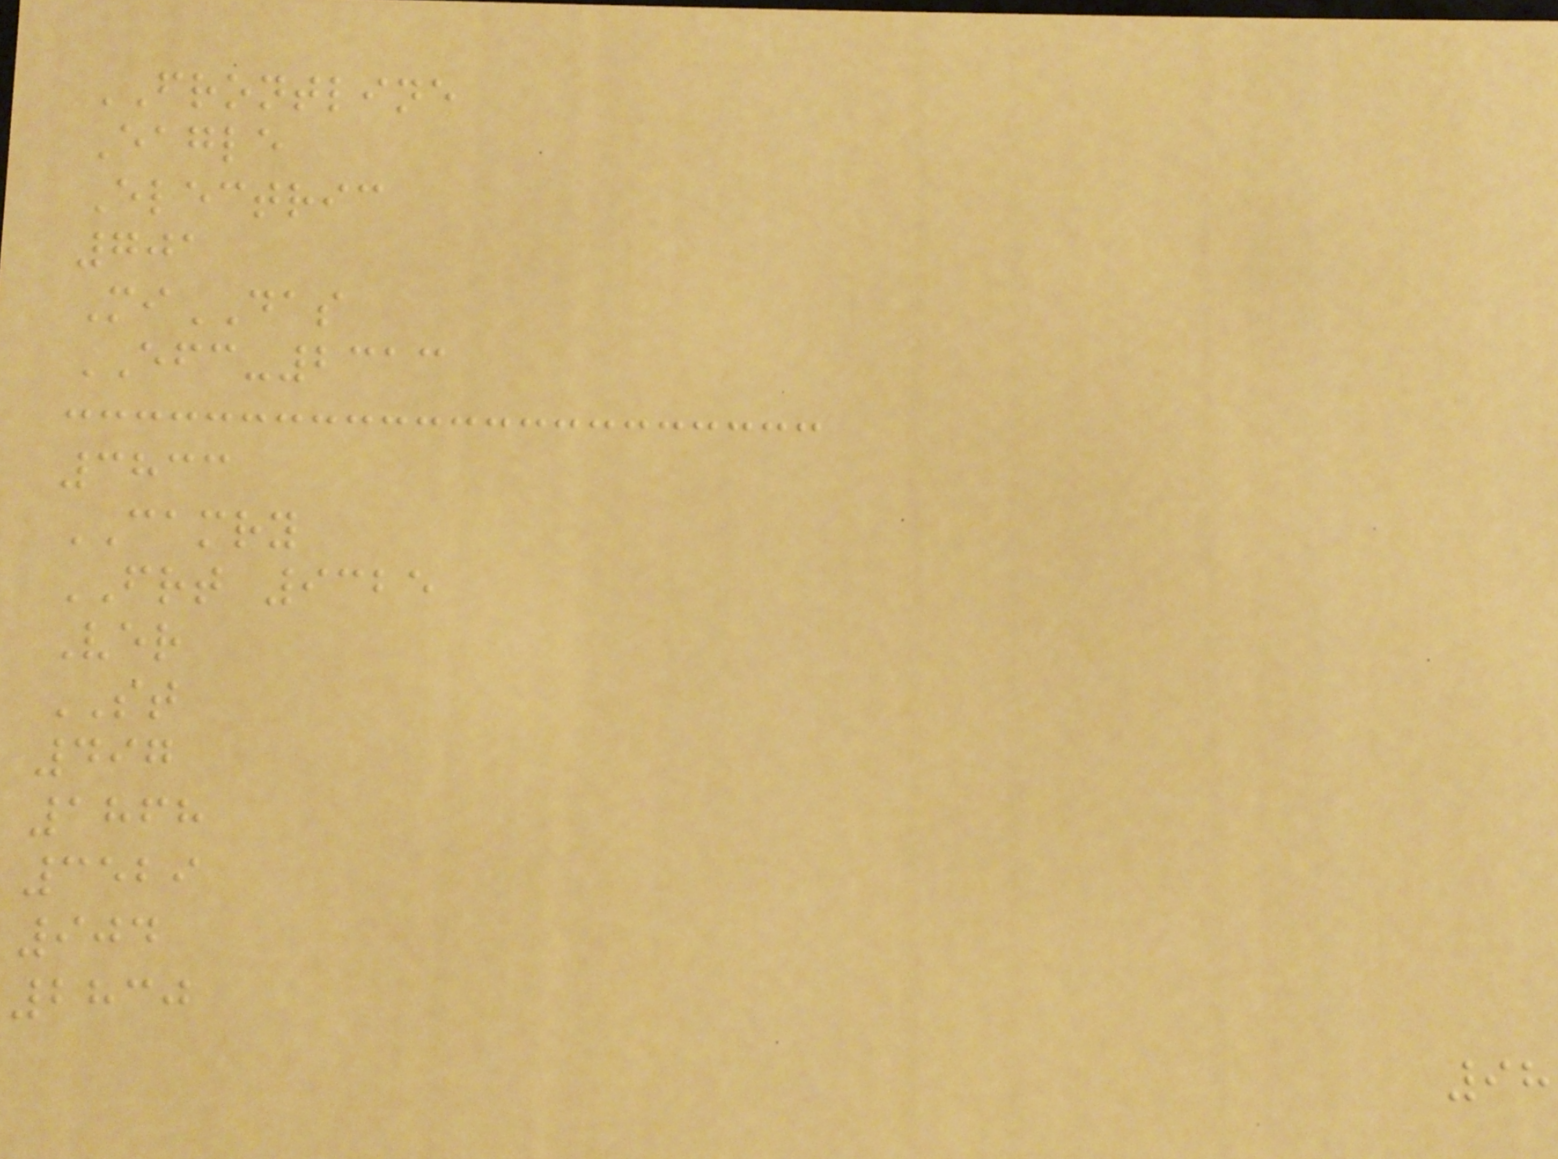FRONTLINE
Eagle
Electric
701
MiDAS
EFC-2313
3833
CAMRY
FRT 9325
Ver
ST
497
1868
3529
904
2830
98
